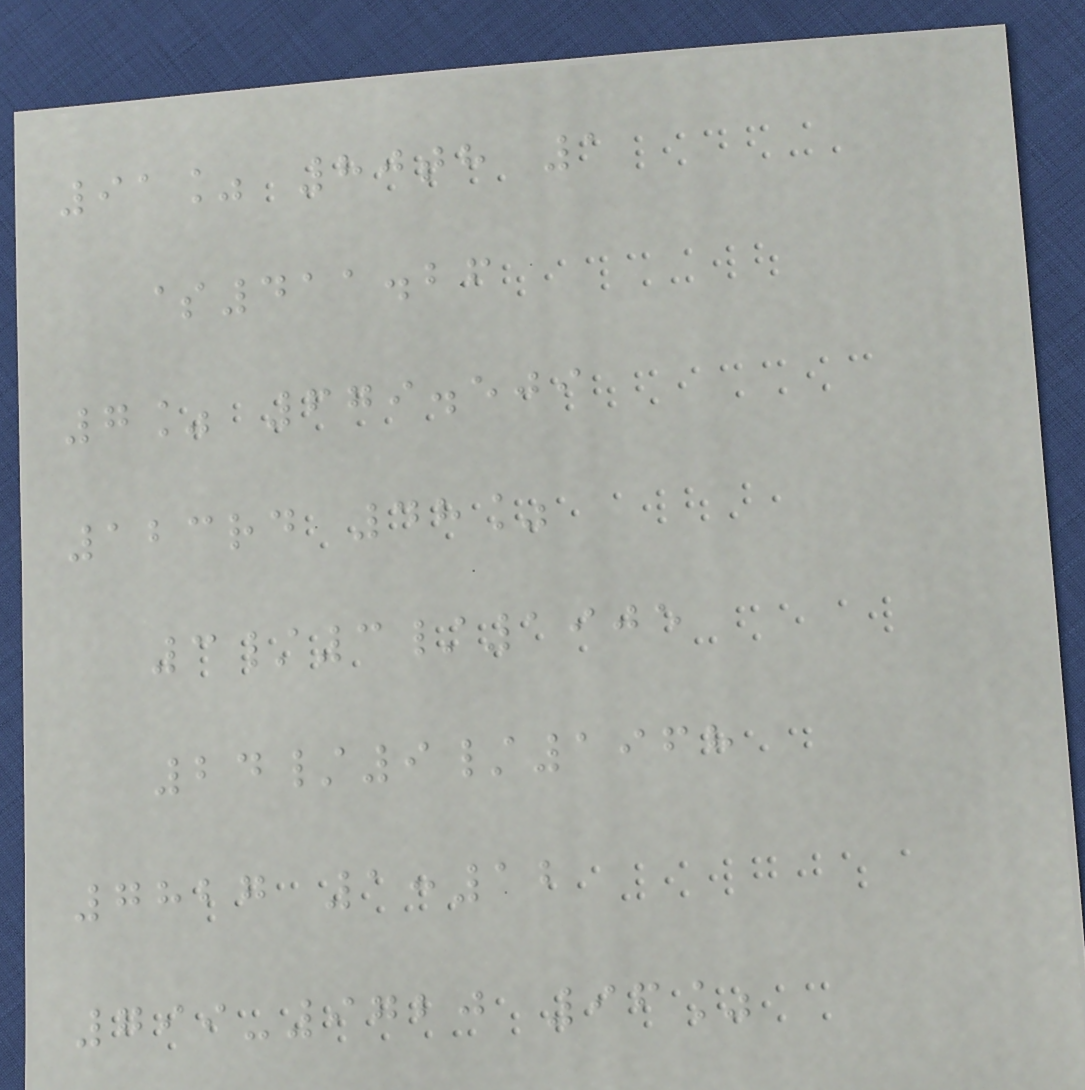91% 80th 1
$411.26
7% 679.509
123rd 48%
3/3/1905
24/9/1968
7827 1:12
799-9720 96%
